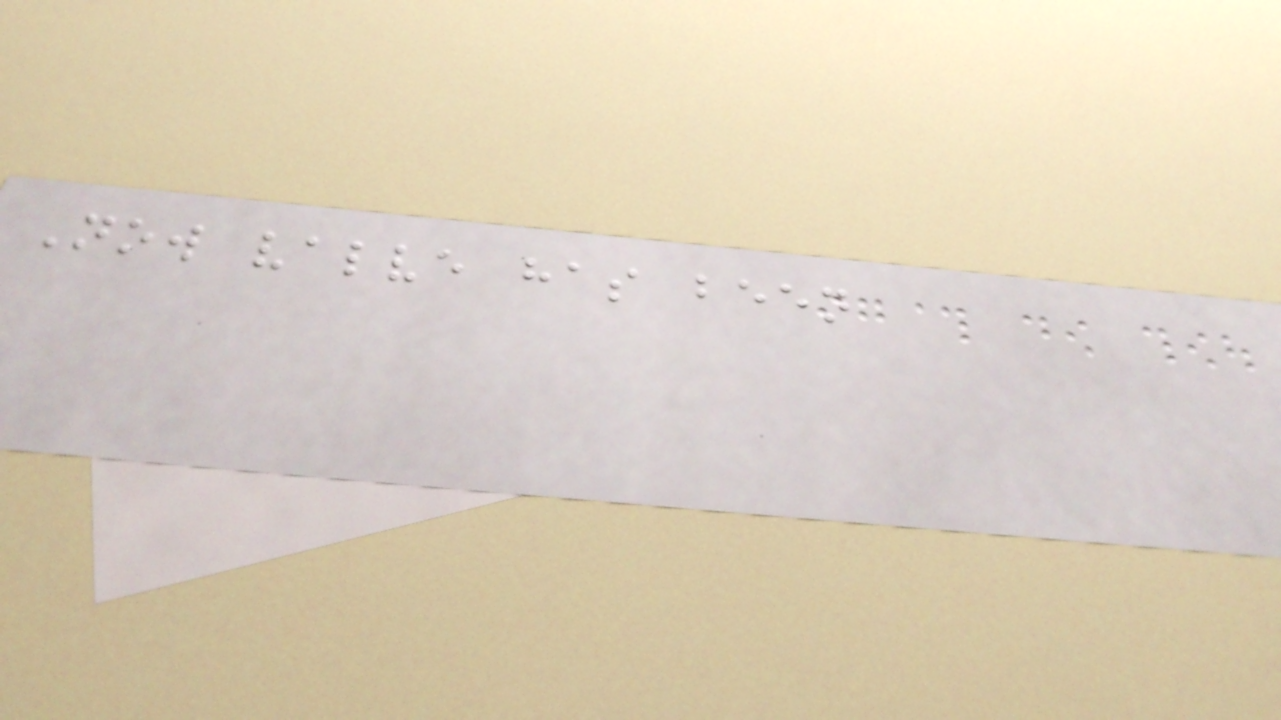Now valve has been
